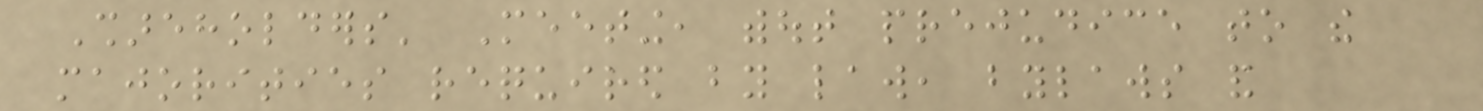Shareholders' Meeting, without prejudice to the
majorities required by law, bylaws and
